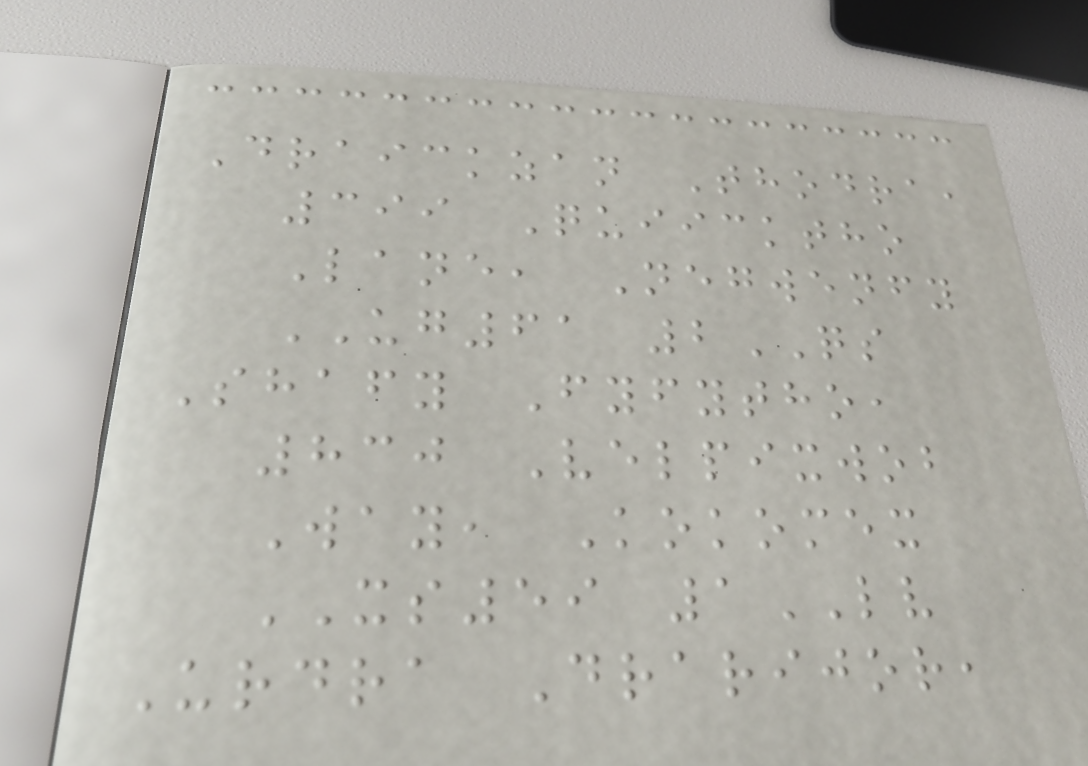Draickzan Thodra,
399 Quiicktho
Lane, Negwenfy
UG61 2QS
Shafy Fyfytho,
830 Velpixwob
Way, Kokomex
XS59 1LV
Urdra Drarijor,
